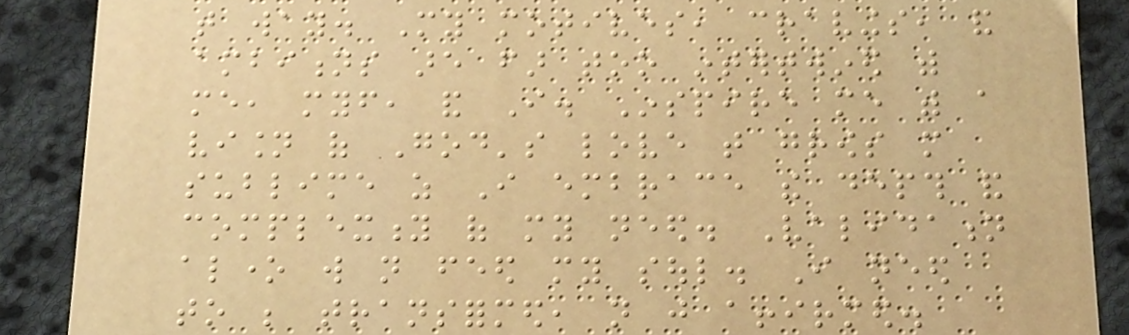that way. My motives, cravings, and
ambitions are far too intertwined with
me, myself, and I. Inspire me with a
vision of God's love that grows more
sublime as I embrace the depth and
complexity of my need. Validation
alone will not feed my soul. I need
to be transformed, not just affirmed.
